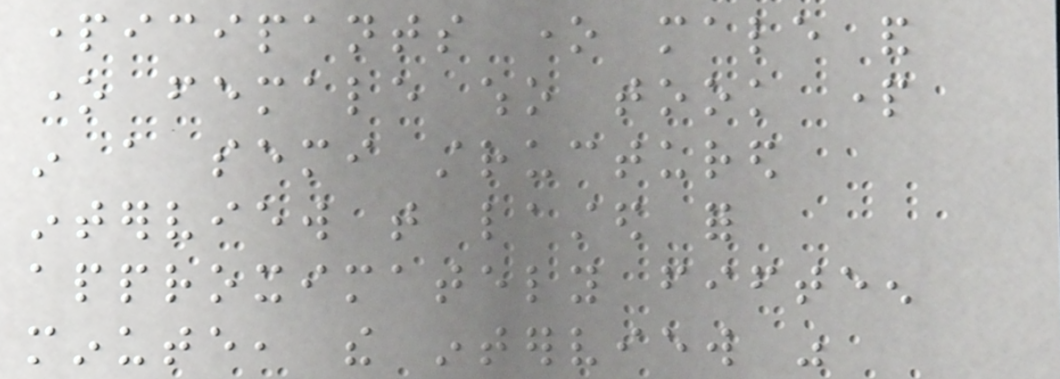participants one male and
one female who took part
in a semi structured
interview that lasted for
approximately fifteen
minute, the interview was
